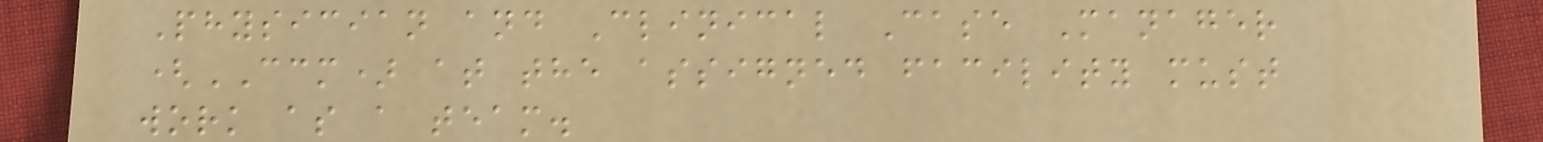Physician and Clinical Case Manager
(CCM) at the assigned facility must
work as a team.
